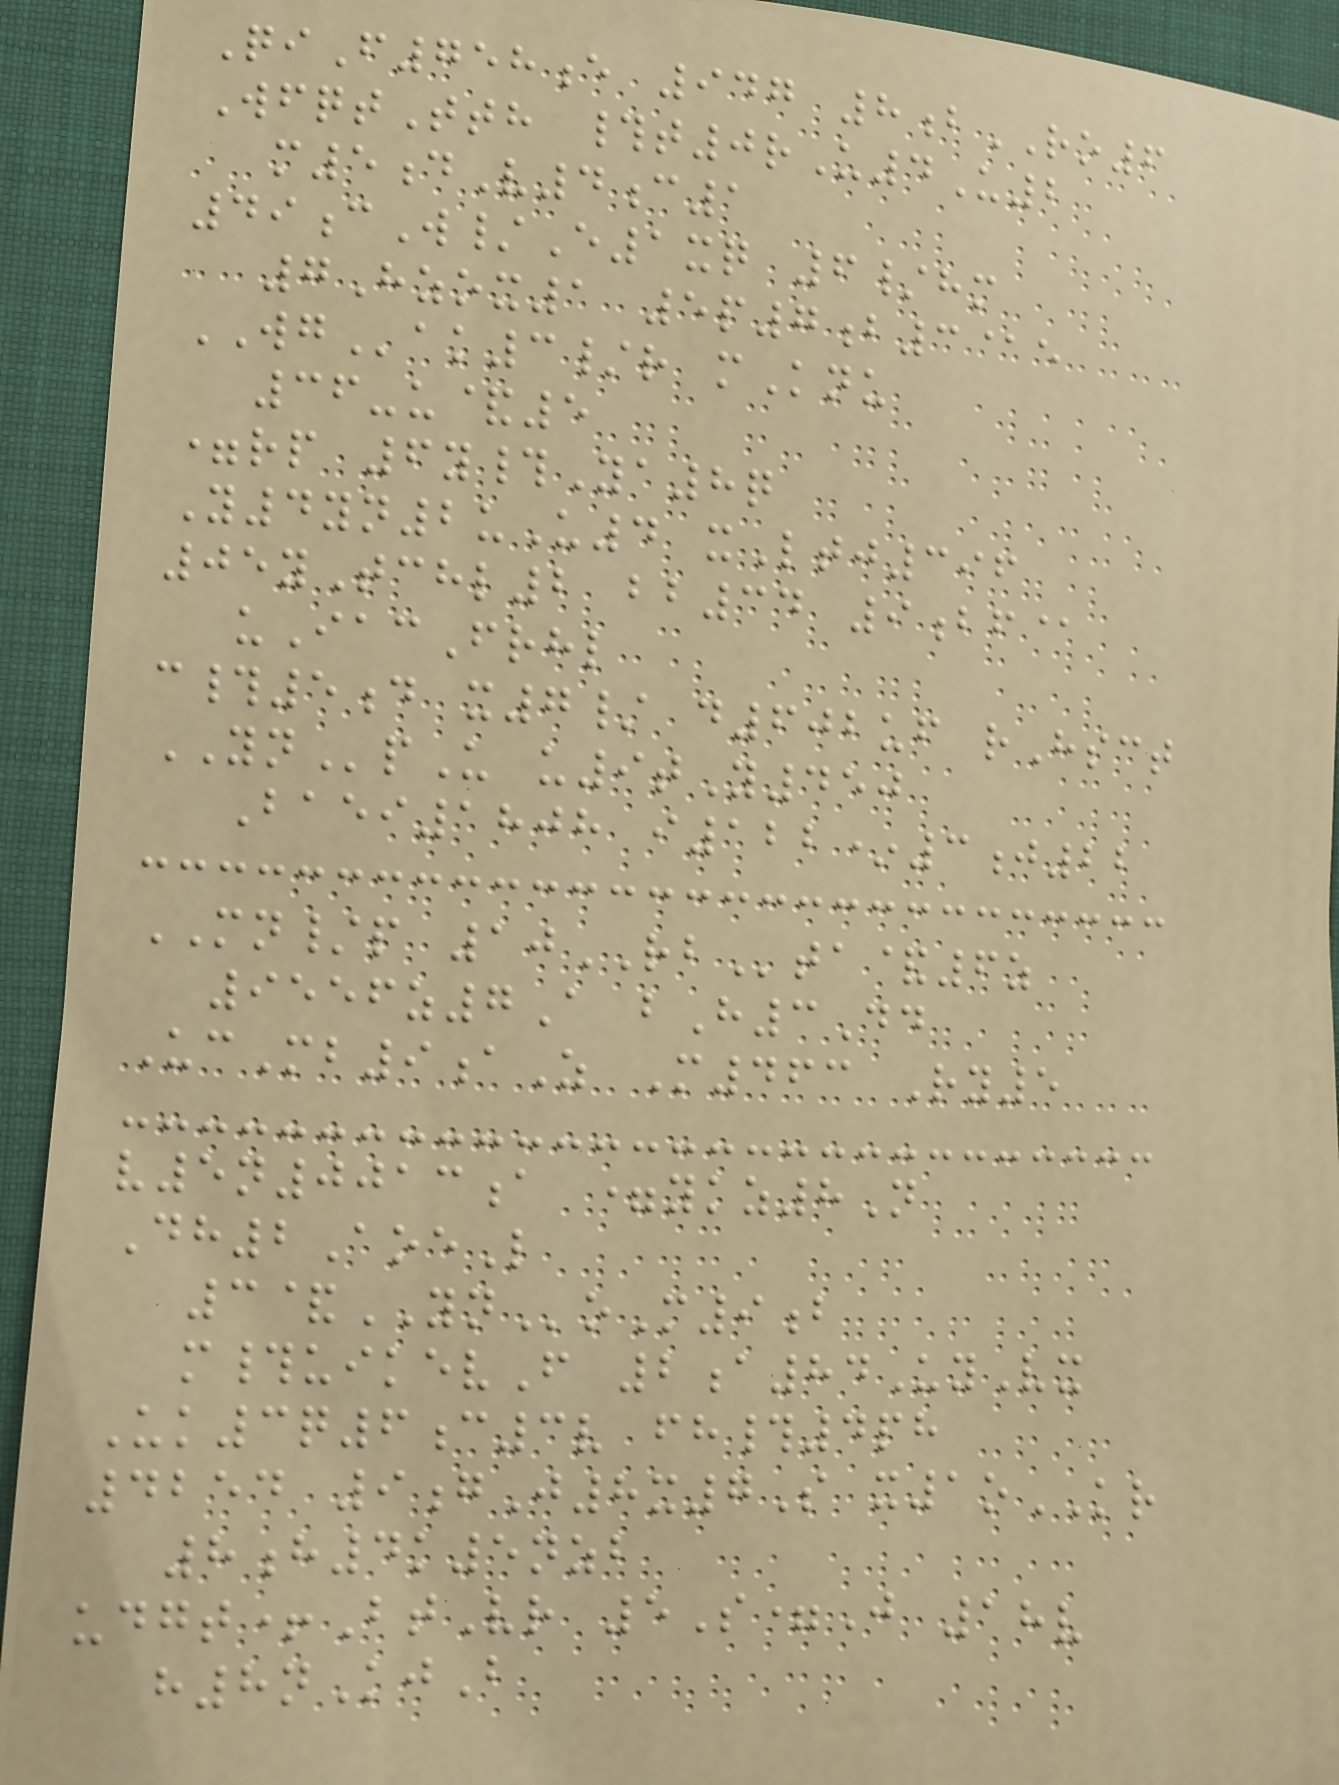QiF758e 947 8bRO6
WfqtTth #t0rU4U2
m5dV4c1
49cW/E1xq 6/hm
7Hzox1 5p7b3@e
WGak3/r mKnu
36-u&5
=rp 6y#Ya8q
Y4yn2uU4 xLtj396
05yTchl2 bb34 9bf@
uIacFrhl
c#5d x7/ d602uf rHsct
YNpU u9tY450
Baei1808 i122*3j22
MN/p 10RBta&6z
9556z7A bH3Dd
UcMb9aZ M463 Ry5
v5n0013a =ykz8N
Dh2AoeL
3&YNoM9b
m#uikevF 2a84UyVx
Uk3q6c3v fh#4ph
4254 9gJ8x7S x1oKR
8h4k5nzb
udgt+BtVr 5S=J 18v
h8nKjB
